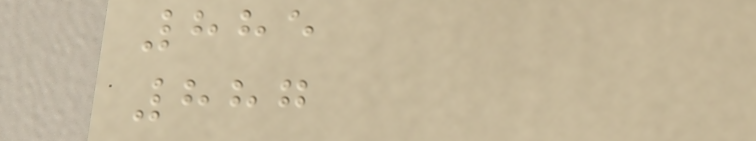885
887
